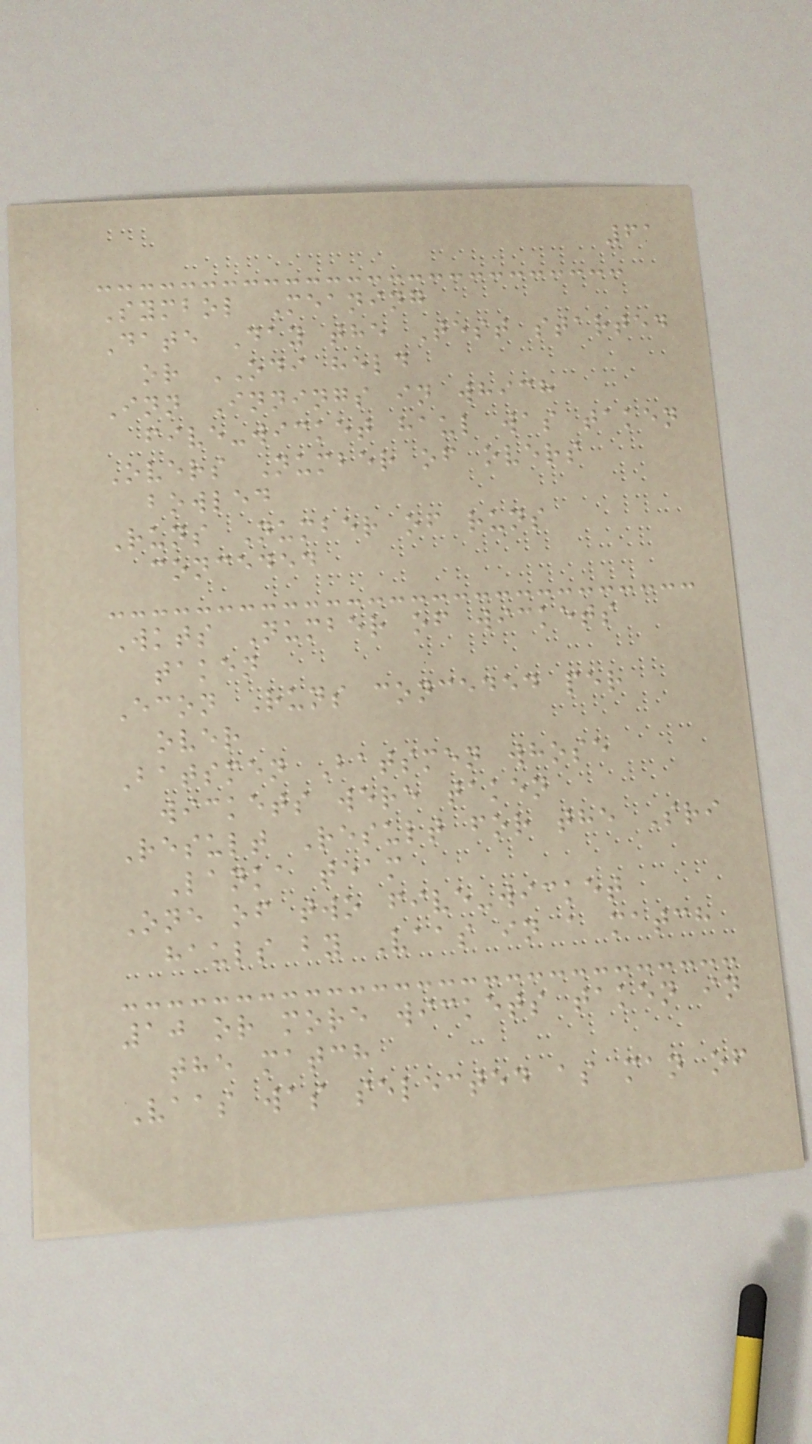61
Symbol Meaning
Date Day the Test started
or ODI held
Inn Innings in which
five-wicket haul was taken
Overs Number of overs
bowled
Runs Number of runs
conceded
Wkts Number of wickets
taken
Econ Runs conceded per
over
Batsmen Batsmen whose
wickets were taken
Result Result for the Sri
Lanka team
One of two five-wicket
hauls by Vaas in a match
10 or more wickets taken in
the match
Vaas was selected as man of
